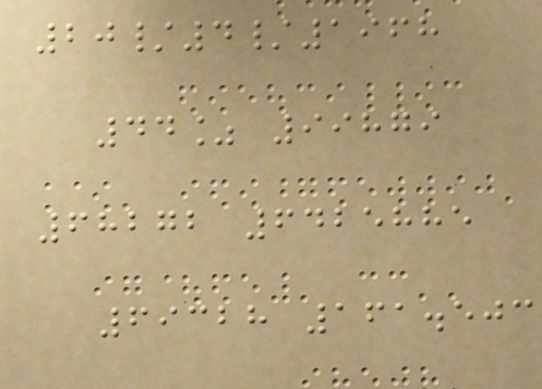20/4/1968
44% 99879
68272 6425885
69328 161.503
